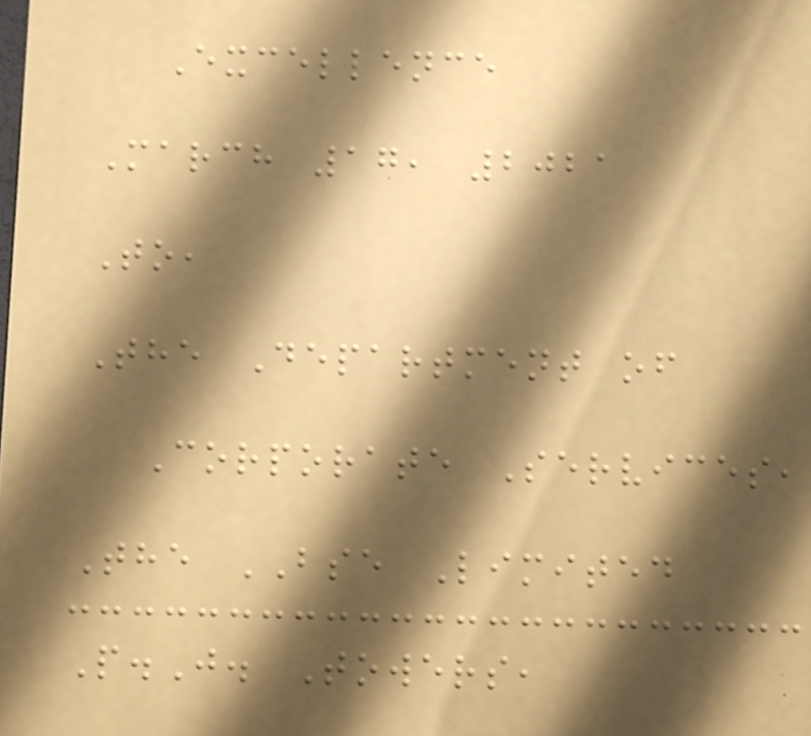Excellence
March 17, 2021
To,
The Department of
Corporate Services,
The BSE Limited
P.J. Towers,
